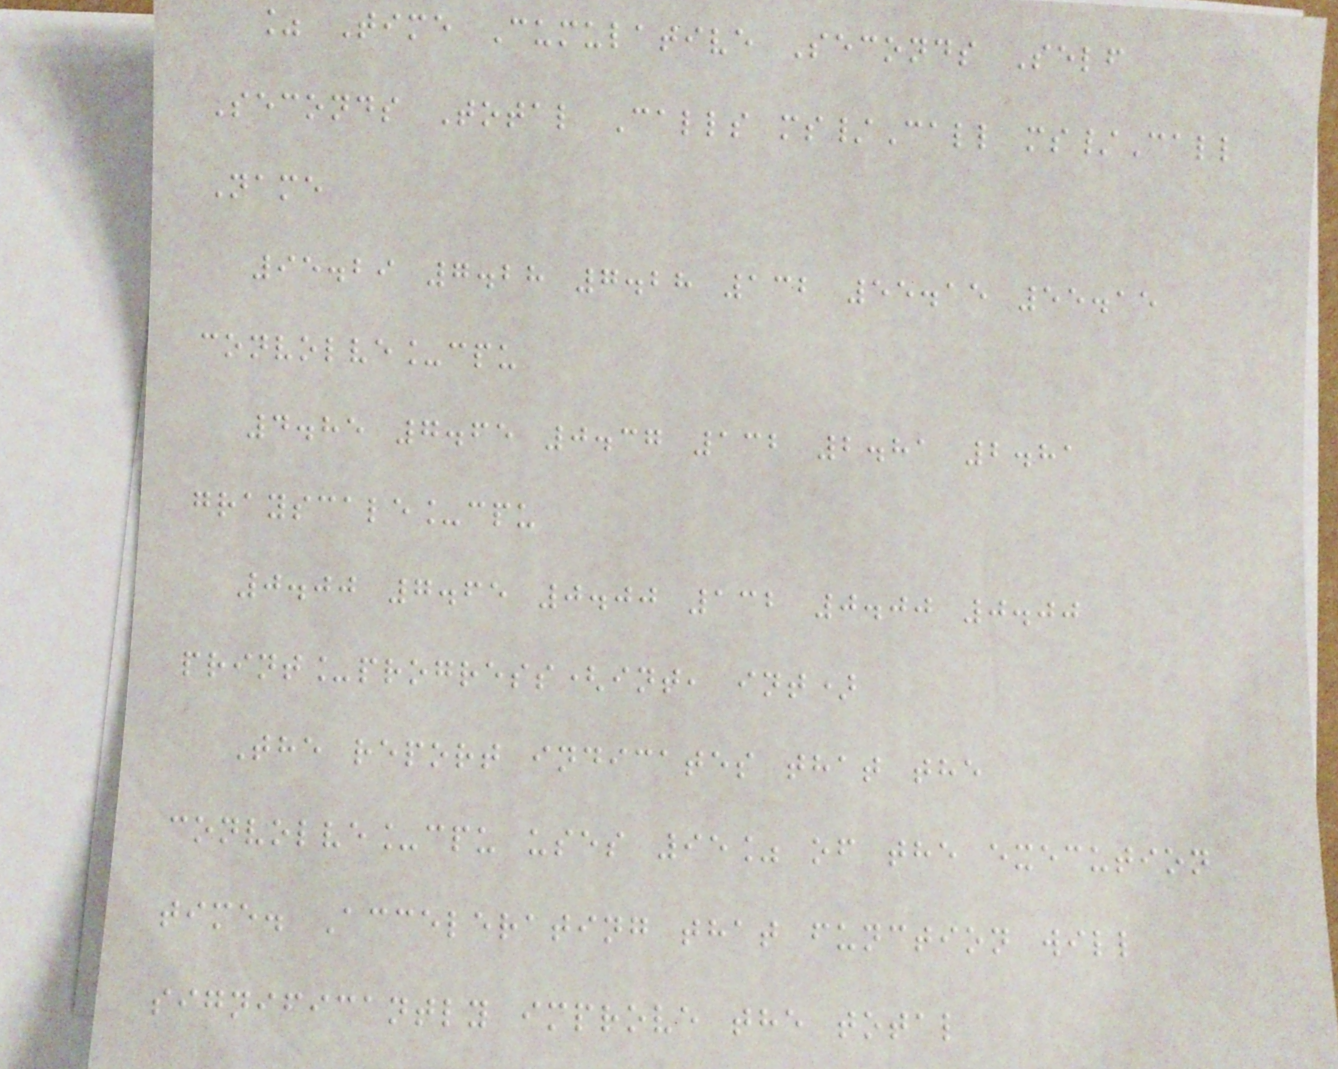% Time Cumulative Seconds Self
Seconds Total Calls ms/Call ms/Call
Name
95.29 7.28 7.28 132 55.15 55.15
convolve_cpu
4.85 7.65 0.37 132 2.81 2.81
grayscale_cpu
0.00 7.65 0.00 132 0.00 0.00
print_progress(int, int)
The report indicates that the
convolve_cpu uses 95% of the execution
time. Accelerating that function will
significantly improve the total
